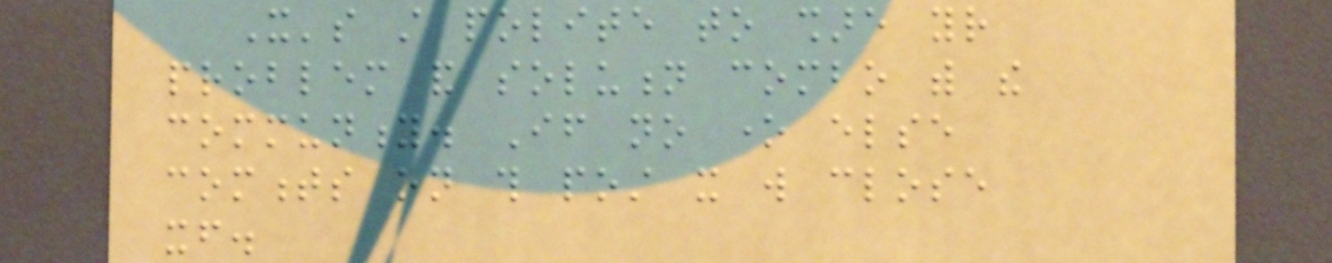It's still polite to share your
problem and solution combo with the
community. If no one else
comments on this post it will close
itself.
